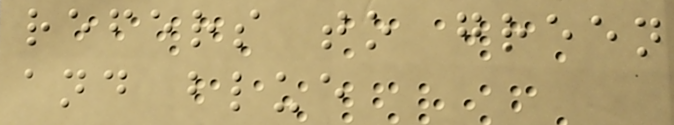refers to green
and blue
